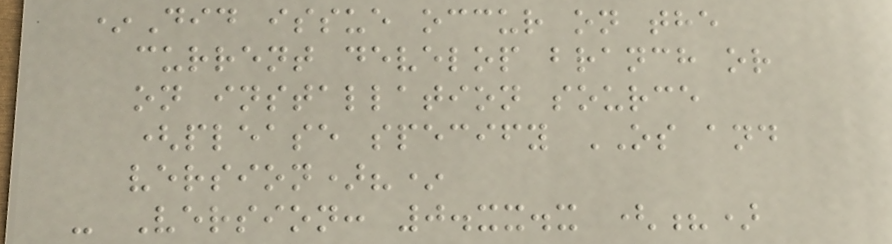*Did issue occur on the
current develop branch or
on installation source
(please specify OS and
version)?*
- Version: 0.xx.x (?)
